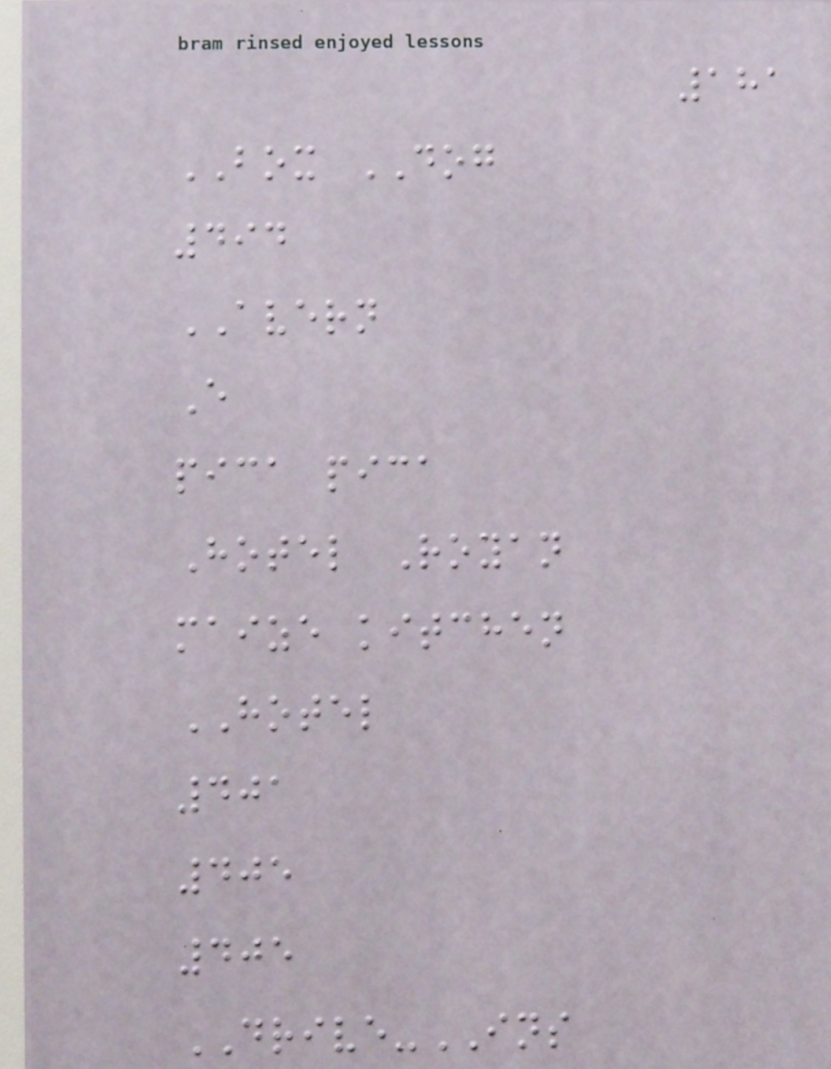181
BOX DOG
494
AVERN
E
pica pica
Hotel Royan
maize kitchen
HOTEL
401
405
405
DRIVE-INS
